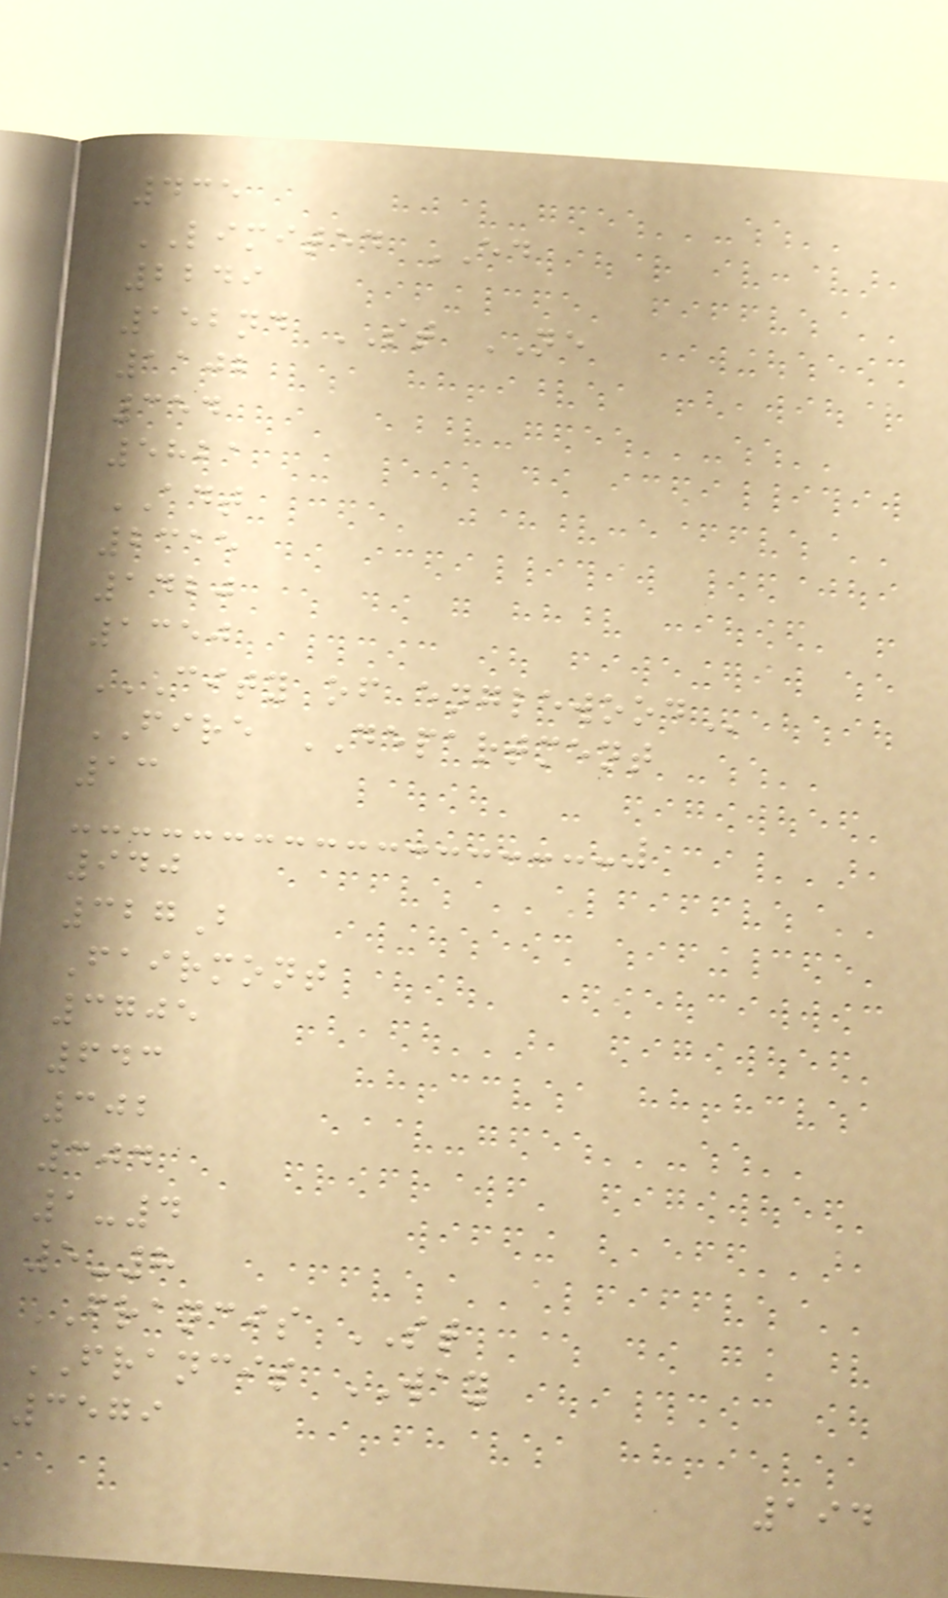435
LIMITED ED
2249
152nd ST NE
1102
354
5821
ADT
2315
1420
1350
CITY OF ENGLEWOOD
FIRE DEPARTMENT
13
940
327B
Fairmont
3705
643
302
304
1-4
5-8
FRANCIS ST
FRANCIS WAY
3579
194
